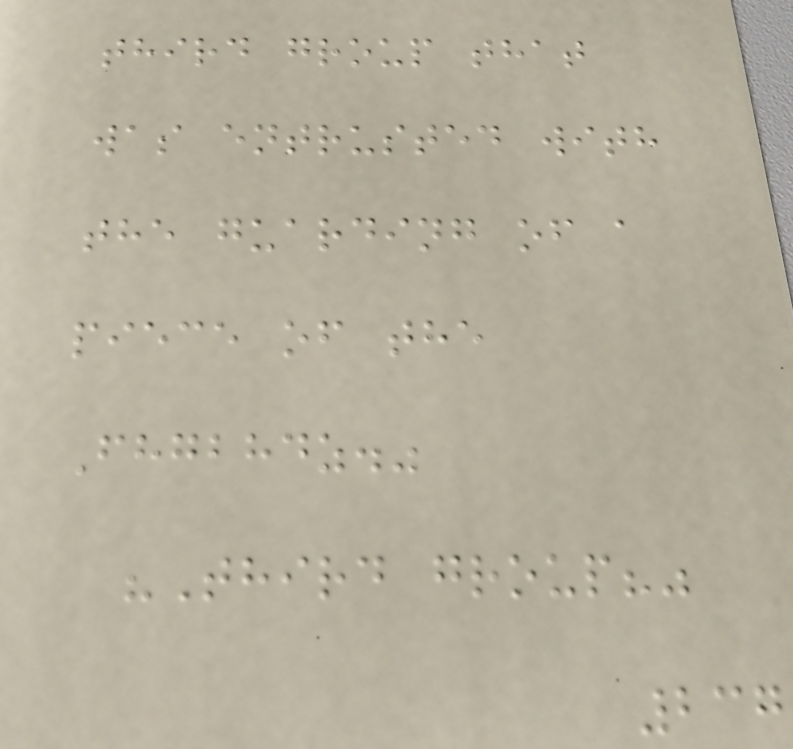third group that
was entrusted with
the guarding of a
piece of the
Fhgbhdz."
"Third group?"
237
